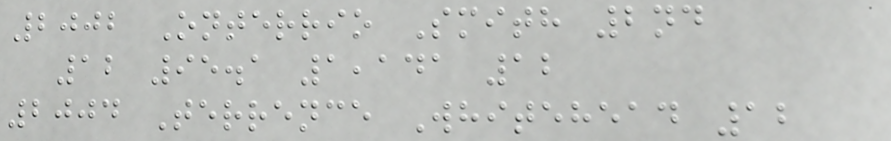2002 Onterrio Smith 2nd
12 95.1 1,141 12
2004 Terrence Whitehead 12
